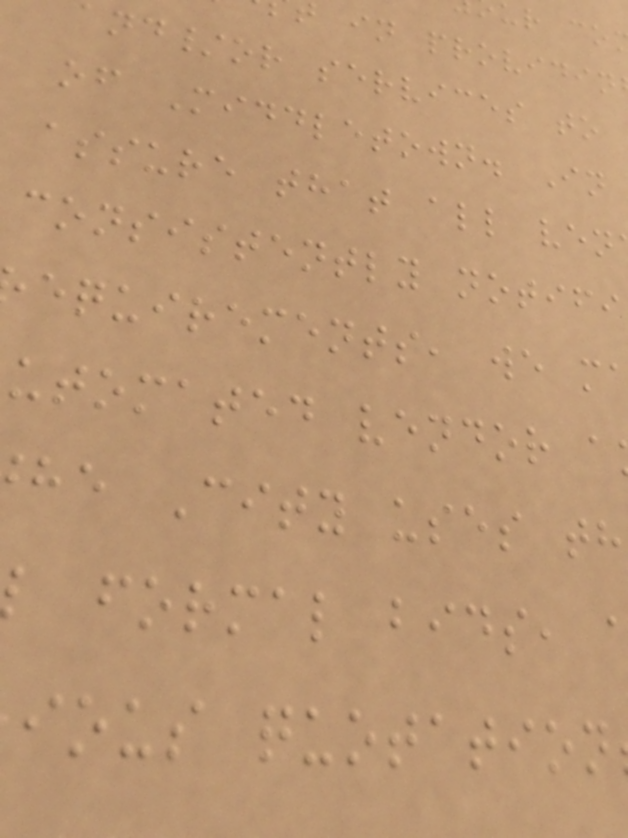in providin
and/or services to
of Middletown. In
assure that all ven
consistently notifi
equirements, we m
utomated vendor a
he City uses th
formal bids,
ious quotation
